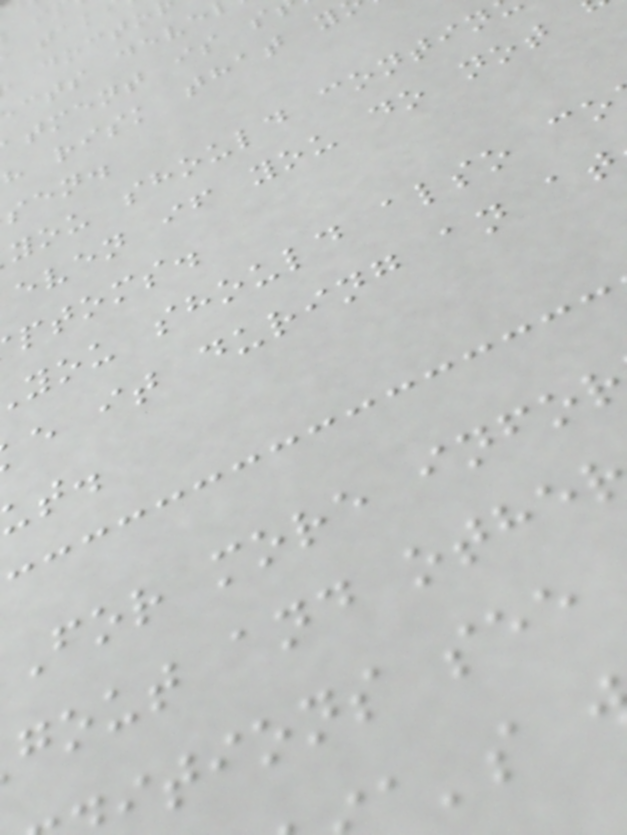cts deve
tment is s
h risk that y
sen.
you should contin
even if you do not
ptoms.
you should also co
e it during an at
For more info
gout and othe
itions see
